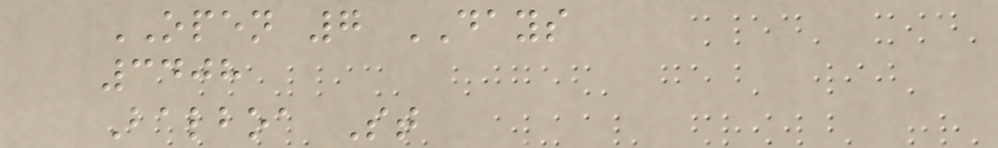OPEN 7 DAYS
3408
Balboa St
